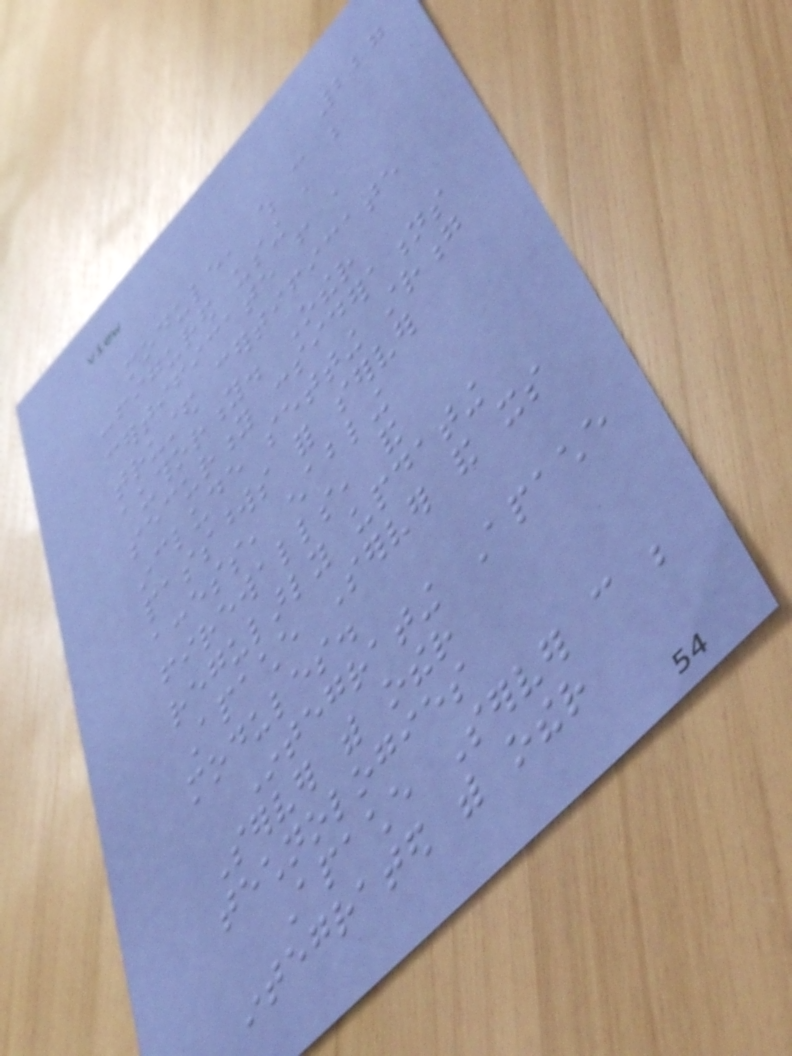227
module, which can be
configured using a
certificate from a
trusted certificate
authority. Other
security considerations
include setting strong
passwords for server
access, enabling
firewalls, and
regularly updating
Apache Server and its
modules.
Integrating Apache
Server with other
technologies
Apache Server can be
integrated with other
